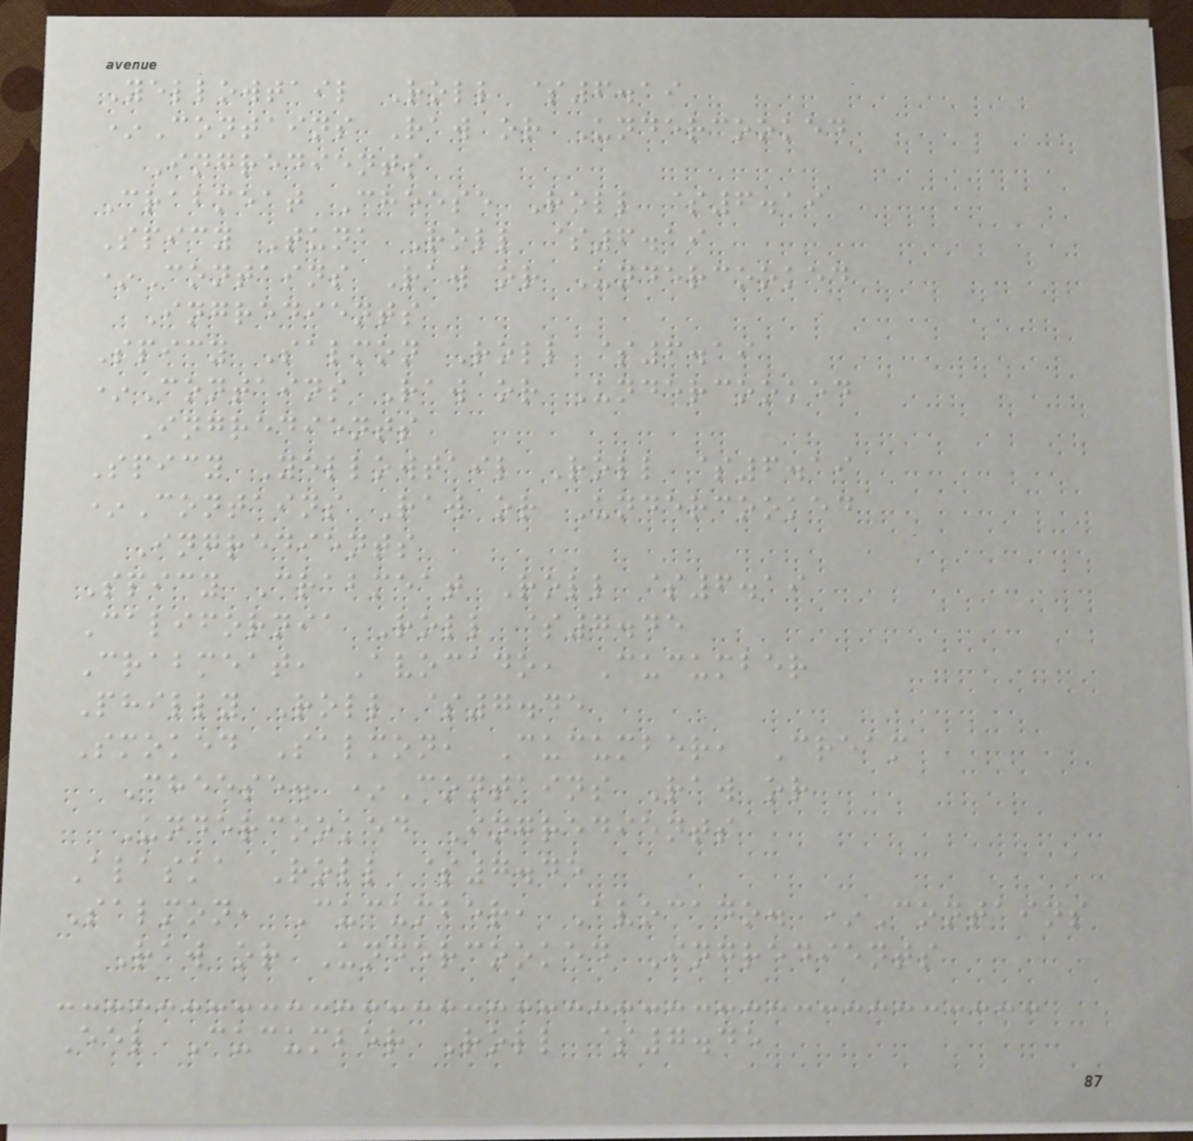Yellowtail Roll $6.19
*Contains Raw or Undercooked
Ingredients
Crabmeat Cheese Roll $6.19
Spicy Tuna Roll $6.19
*Contains Raw or Undercooked
Ingredients
Spicy Salmon Roll $6.19
*Contains Raw or Undercooked
Ingredients
Spicy Yellowtail Roll $6.19
*Contains Raw or Undercooked
Ingredients
Spicy Crabmeat Roll $6.19
California Roll $7.45
Crabmeat, Avocado, Cucumber
Philly Roll $7.45
Smoked Salmon, Cucumber, Cream
Cheese. *Contains Raw or
Undercooked Ingredients
Alaska Roll $7.45
Salmon, Cucumber, Avocado. *Contains
Raw or Undercooked Ingredients
Eel Cucumber Roll $7.45
